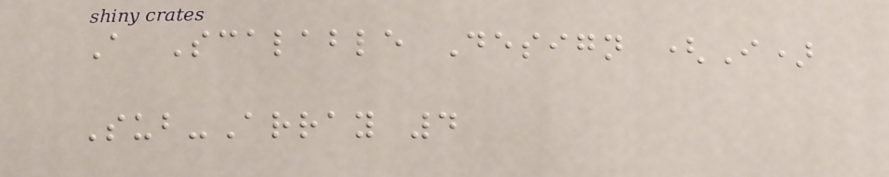A Scalable Design (I)
Sub-Array 4
